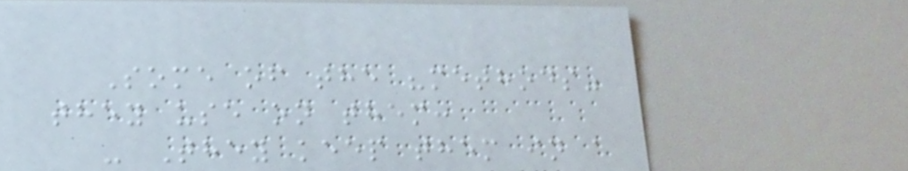Some of the "methods"
they use on them:
- They keep them in a
